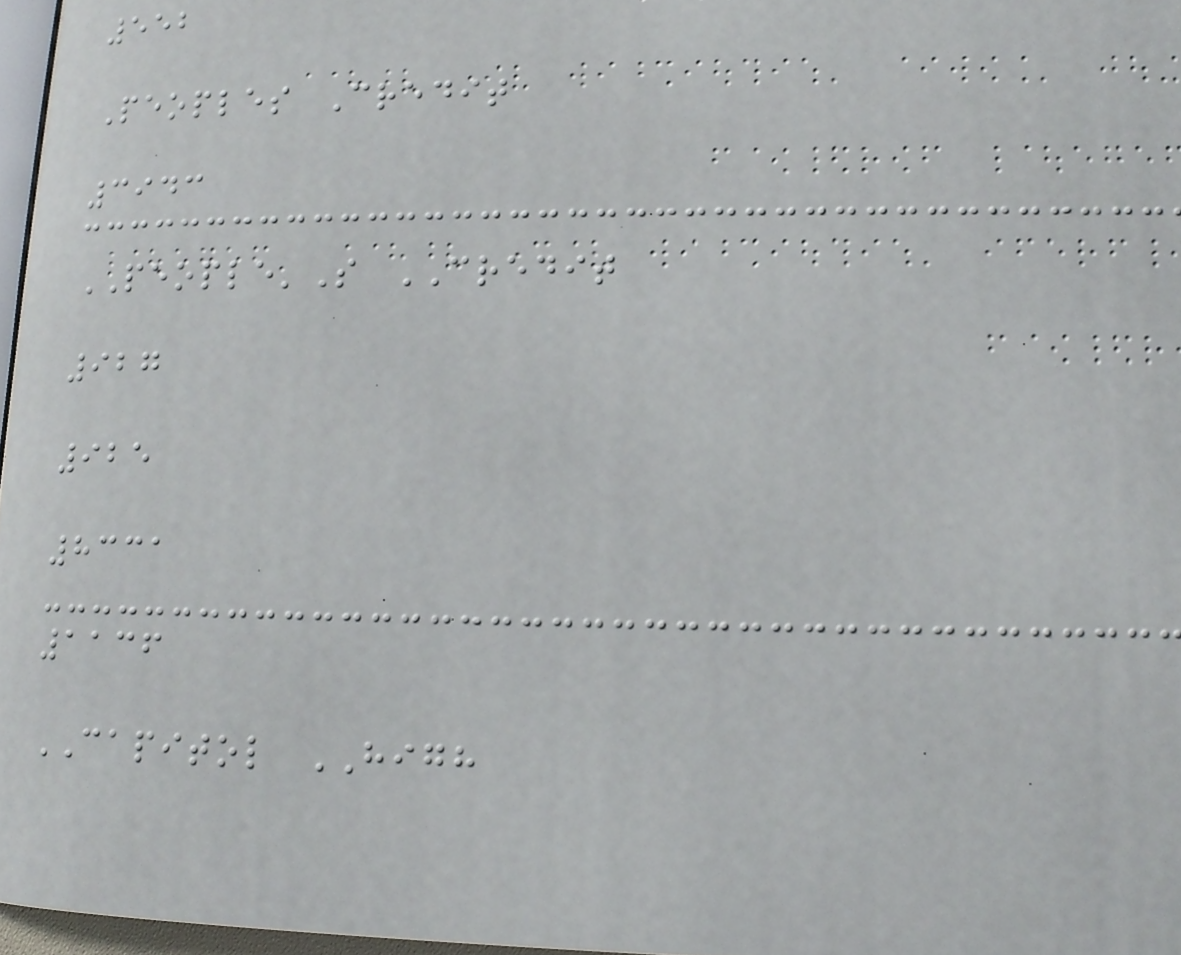552
Peoples Credit
3943
PEOPLE'S CREDIT
927
925
8331
1136
CAPITOL HIGH
